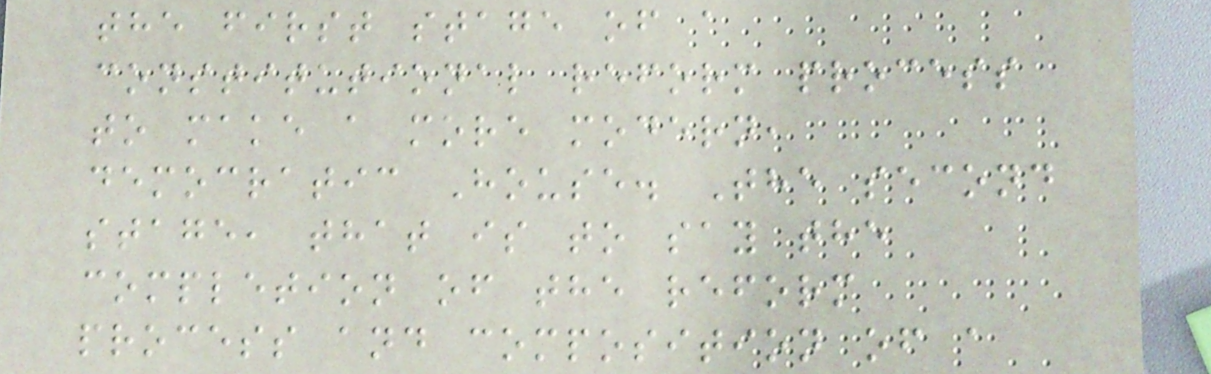the first stage of a
constitutional reform process
to make a more modern,
democratic House. The second
stage, that is to say the
completion of the reform
process and composition of a
